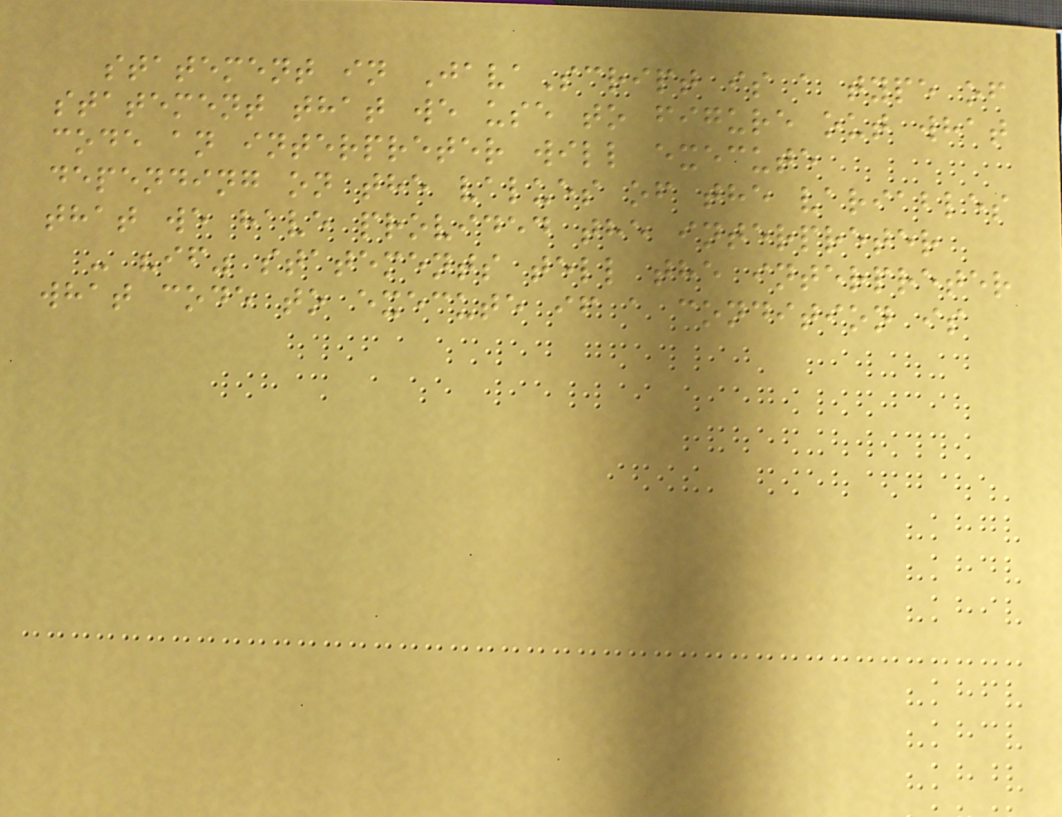statement in JavaScript is a type of
statement that we use to figure out what
code an interpreter will execute
depending on the values of the variables
that we have provided the interpreter
- "if" statements tell the interpreter
what code to execute if a condition is
